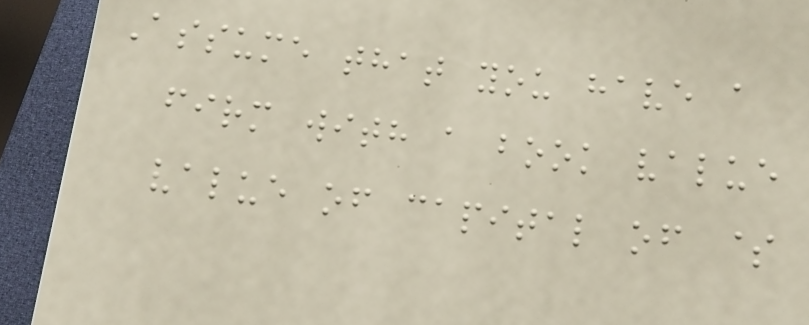Assume that you have a
firm with a book value
value of capital of $
